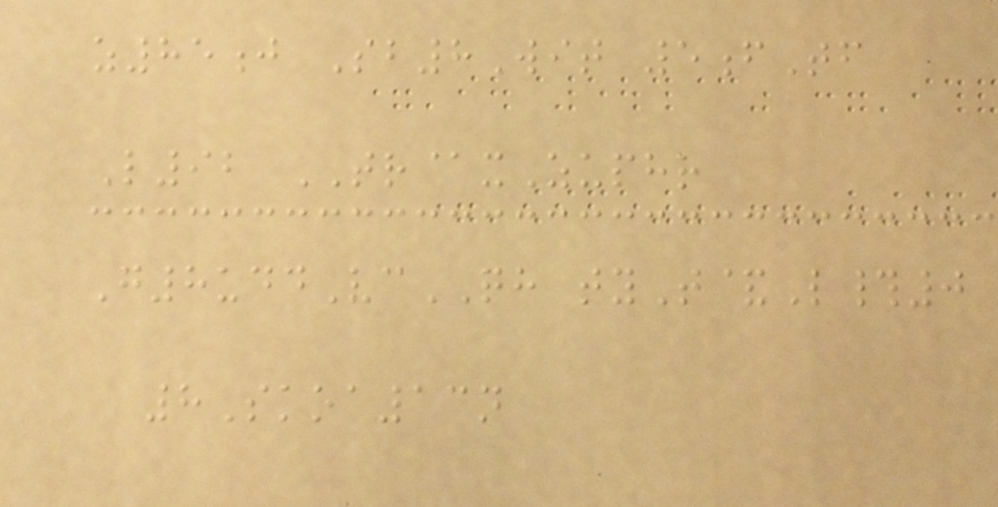z85j Sb8Wit 5fTf
L92 TR@xZuphr
G8uddVcQH tyT&L#0
8Skoa13n
